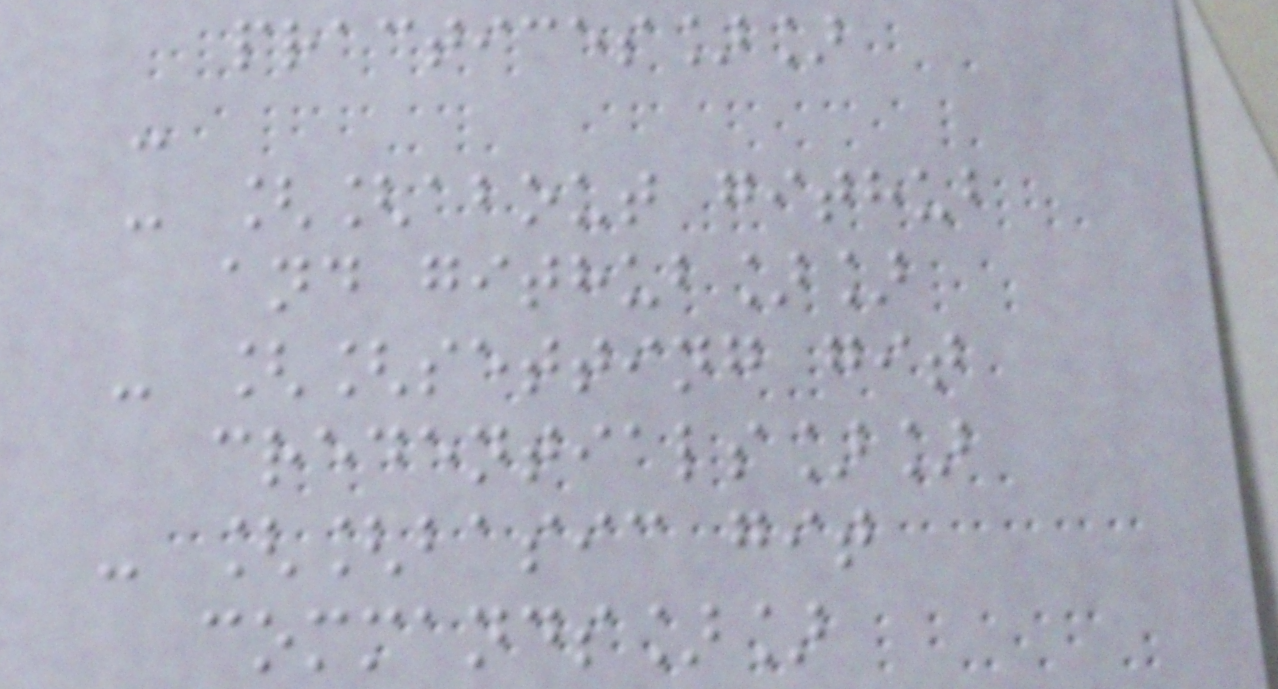practices]]
-
- [[about github
and github]]
- [[setting git
credentials]]
- [[basic git
commands]]
